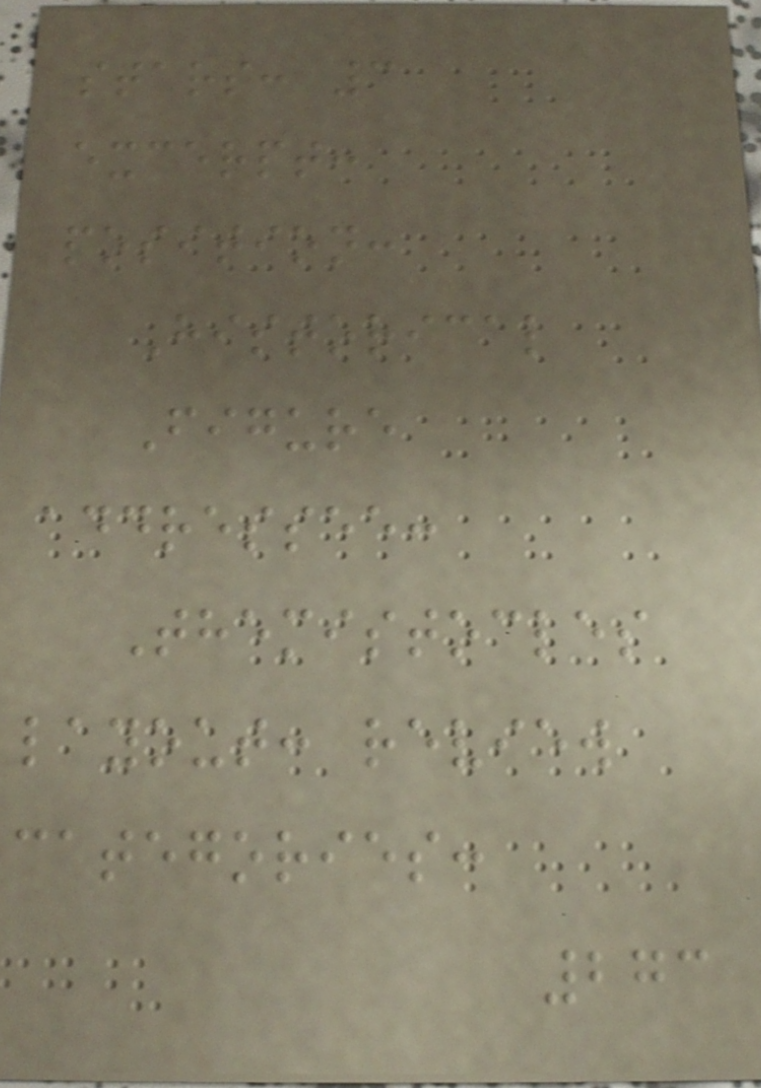stars: 3
excerpt:
position:
Historical
Figure
addressee:
Themistocles
layout: review
categories:
273
